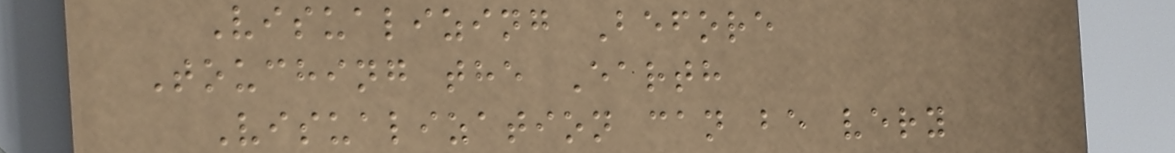Visualizing Before
Touching the Earth
Visualization can be very
